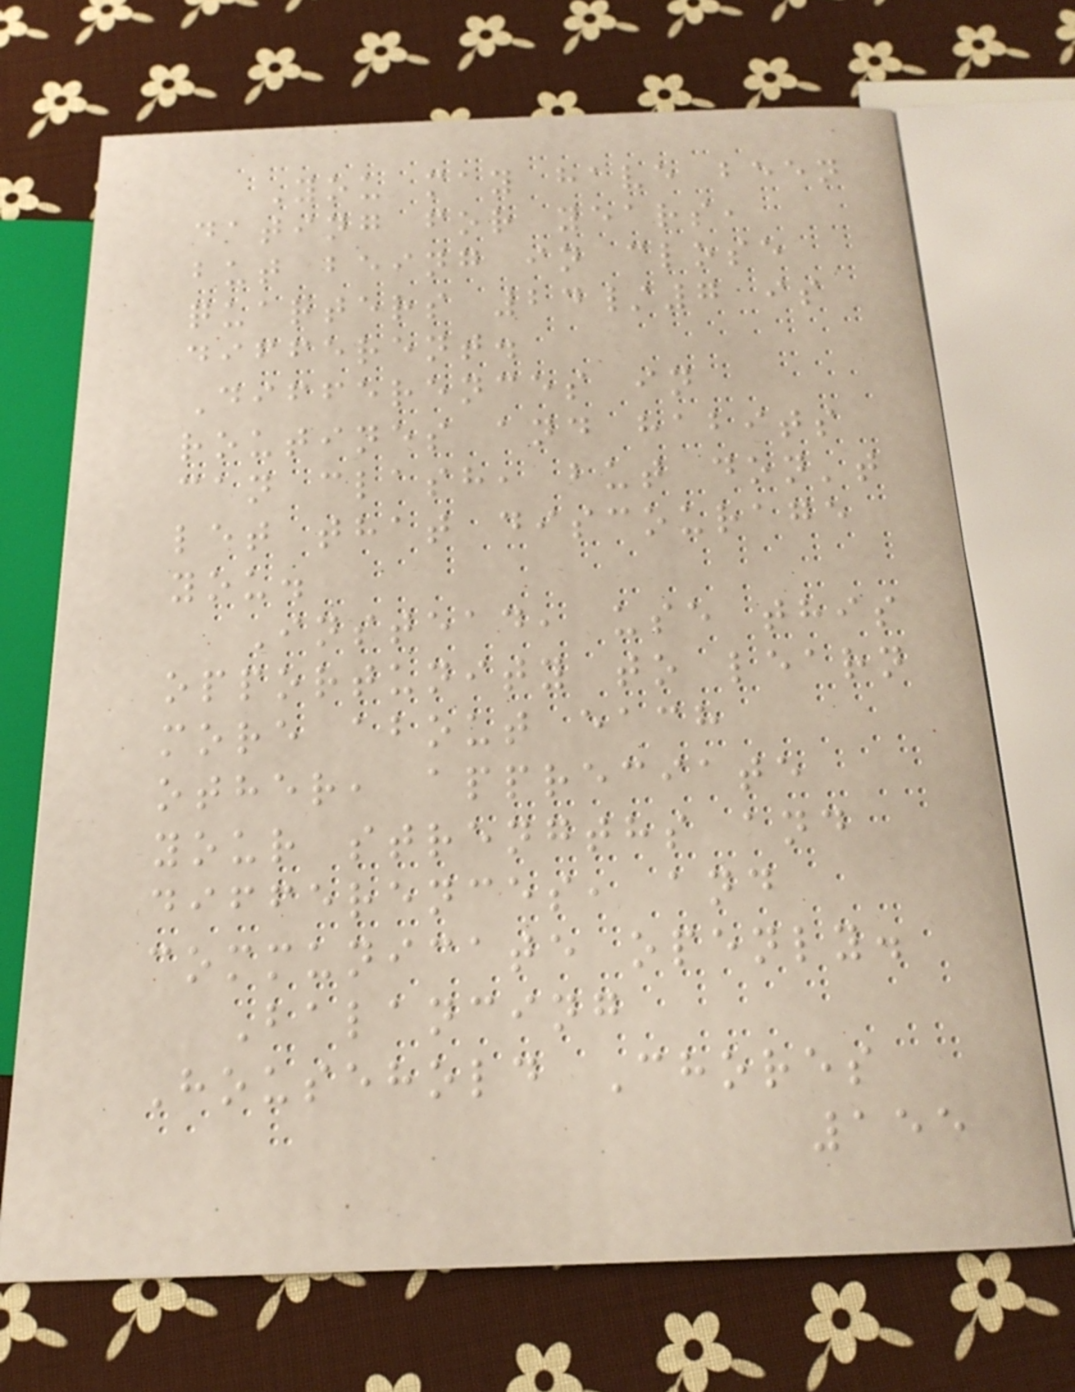You may have been
dating for years,
but being in close
quarters 24/7 is
different.
Differences in
routines and habits
can clash, but don't
let that discourage
you.
Instead, use this
opportunity to learn
more about each
other, appreciate
your strengths and
differences, and
communicate openly.
Balancing
Household Chores
155
